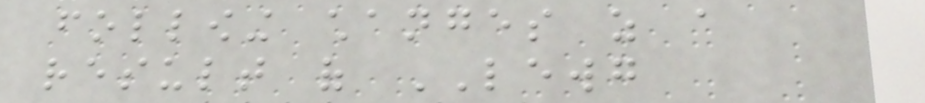following changes as a
result of LEWG
